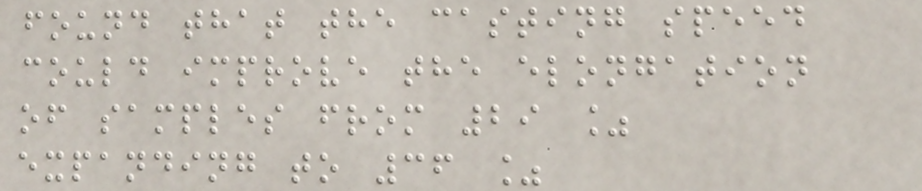found that the casting speed
could improve the elongation
of samples from 29 %
expanding to 36 %
